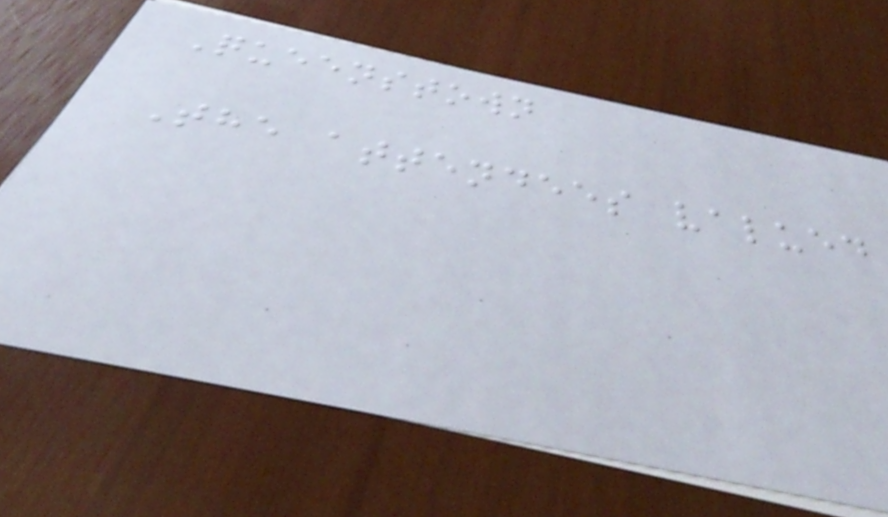Queenstown
The attendees valued
